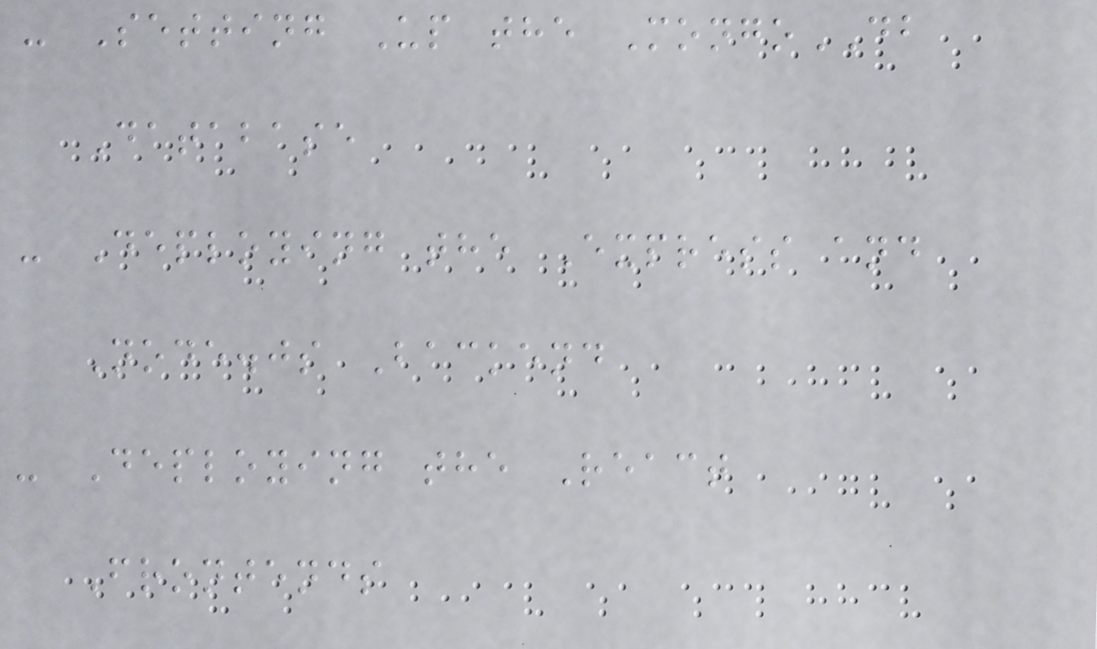- Setting Up the MongoDB
Database
- Deploying the Express and
Node.js Backend
- Deploying the React
Frontends
